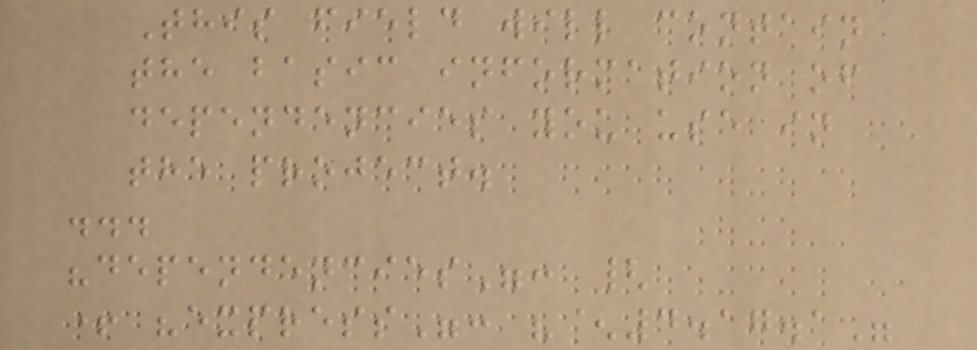This field will contain
the basic information of
dependencies you use in
the project.
...
"dependencies": {
+ "express": "^4.17.1"
